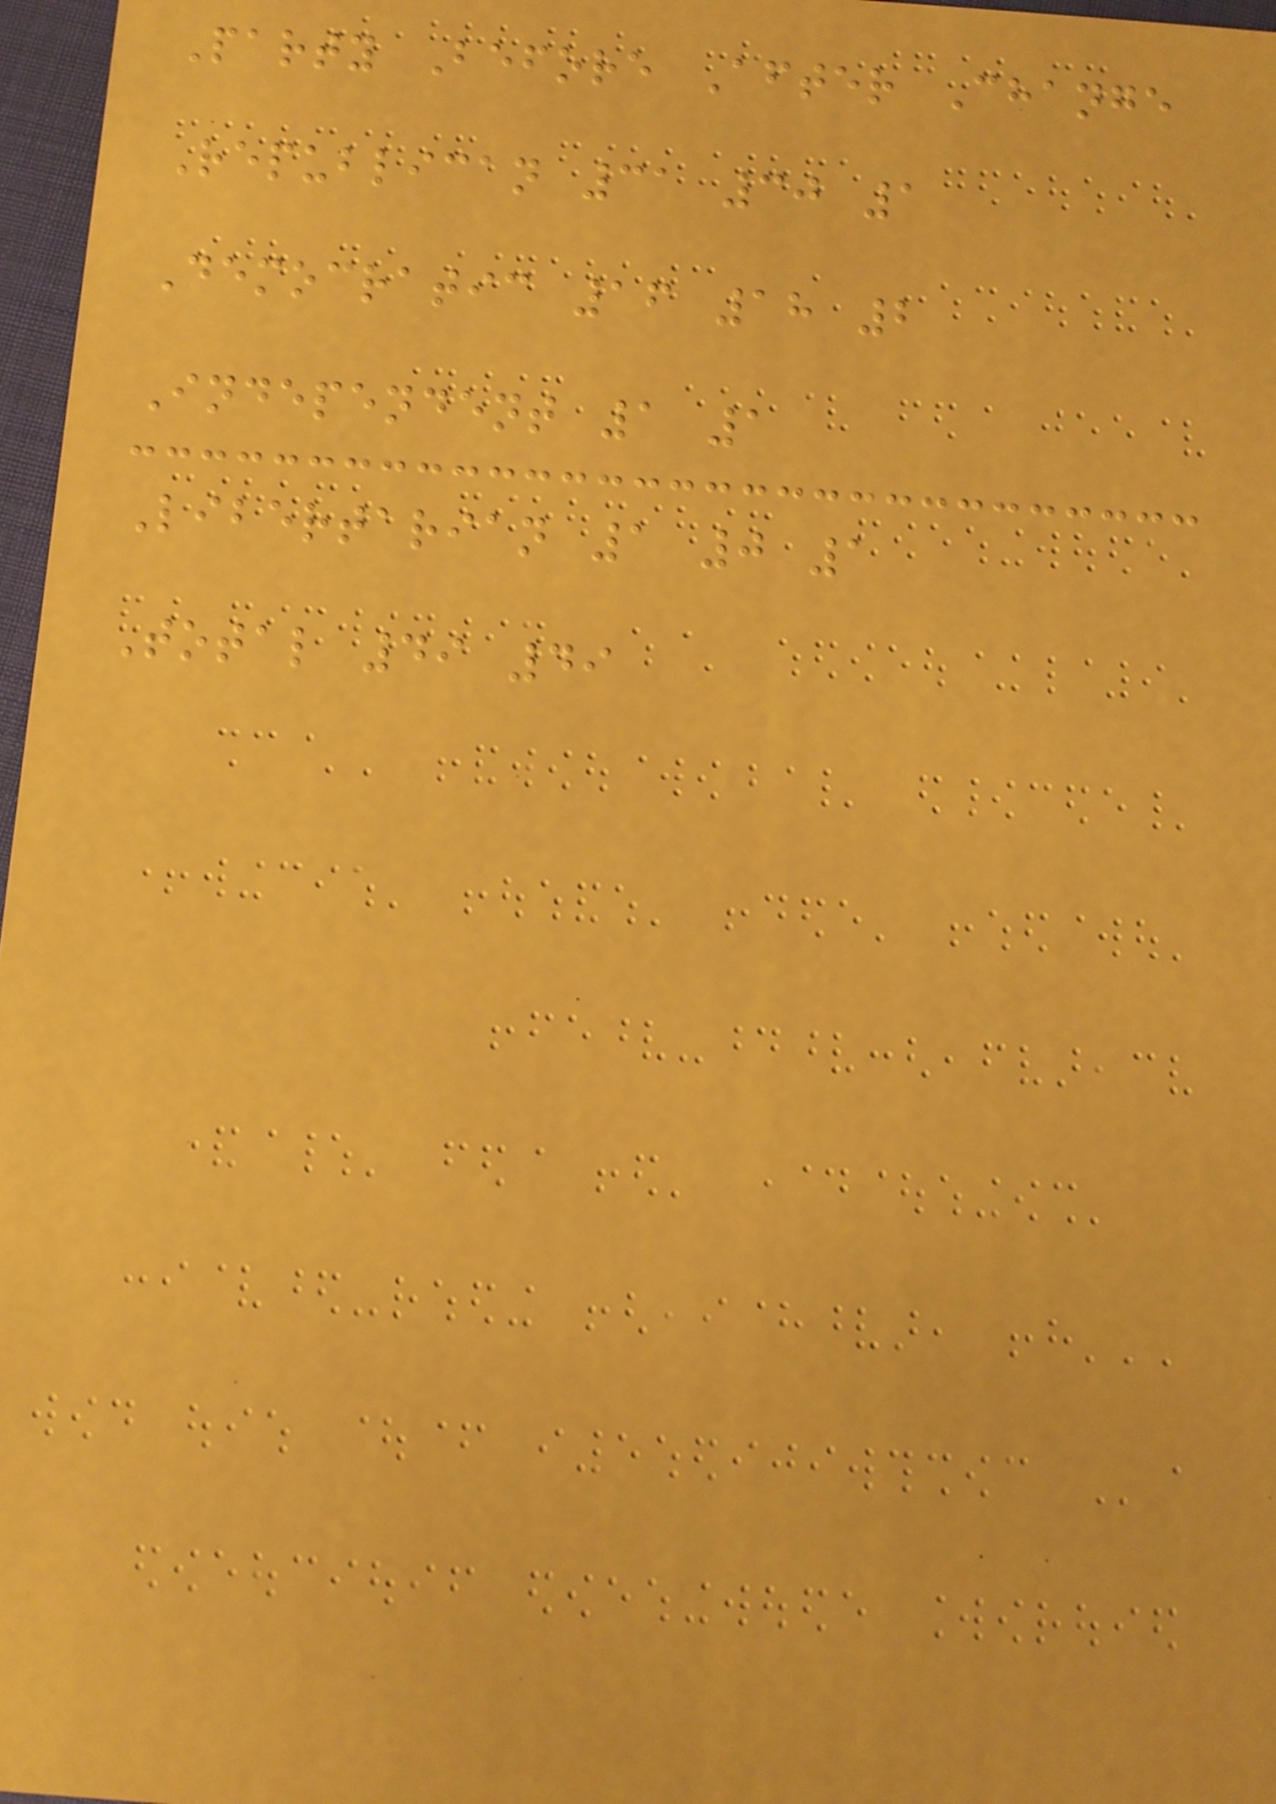Party Before After Change
Republican 31 30 1
Democratic 16 18 2
Independent 1 1
Libertarian 1 0 1
Total 49 49
